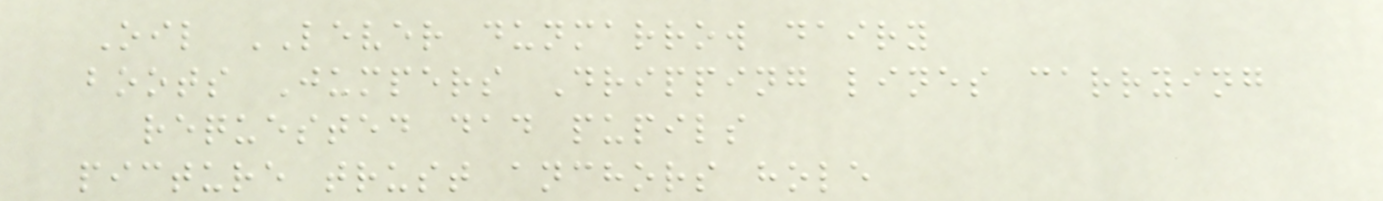Oil LEVER dunmarrow dairy
boots Jumpers Dripping lines carrying
requested dad pupils
picture trust anchors hole
